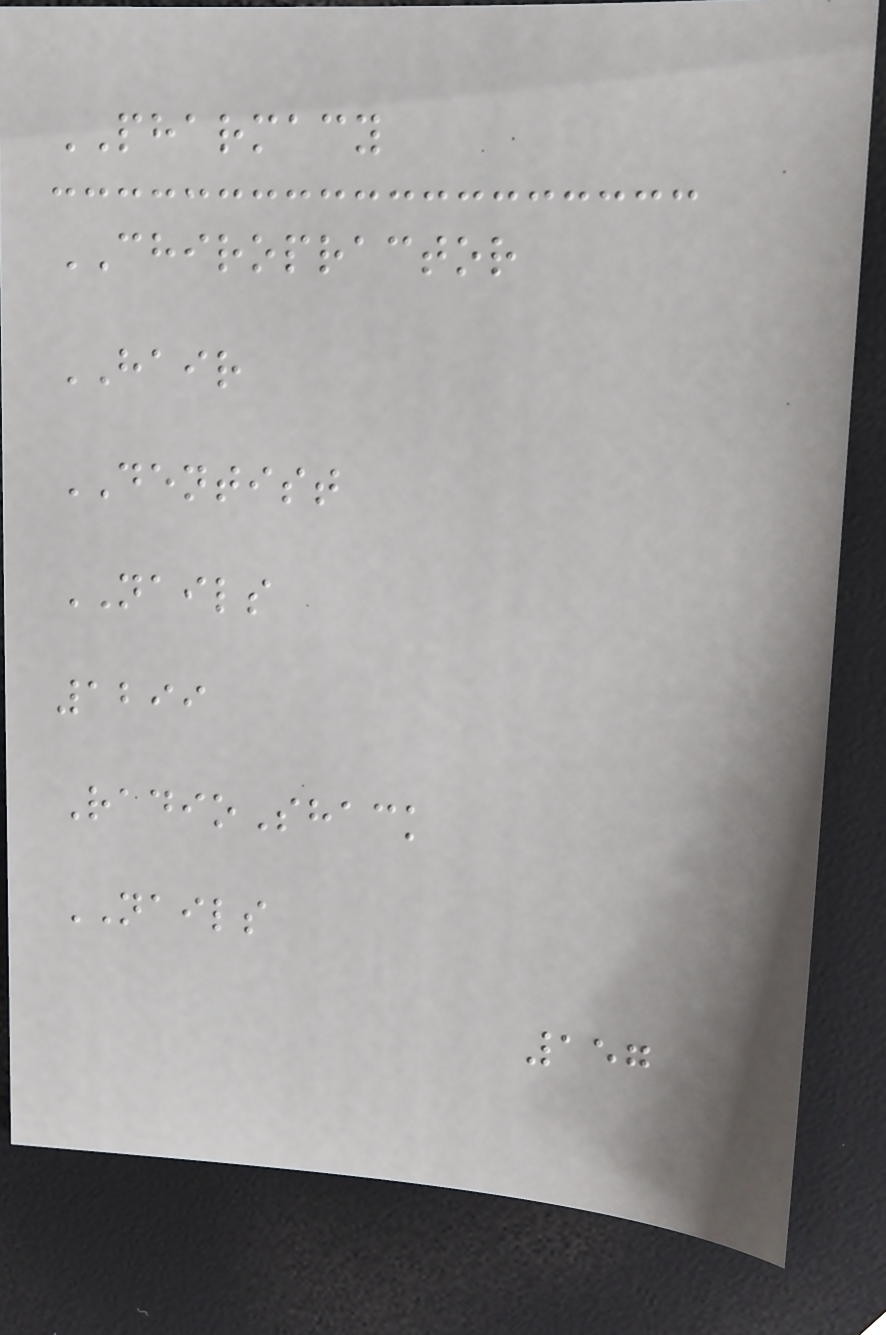PHARMACY
CHIROPRACTOR
HAIR
DENTIST
NAILS
1299
RadioShack
NAILS
157
